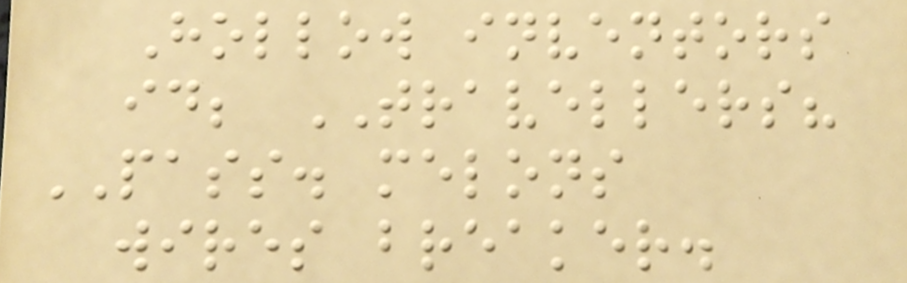Hollow inventors
id; TRAVELLERS?
PASS. melons
wires breaker.
